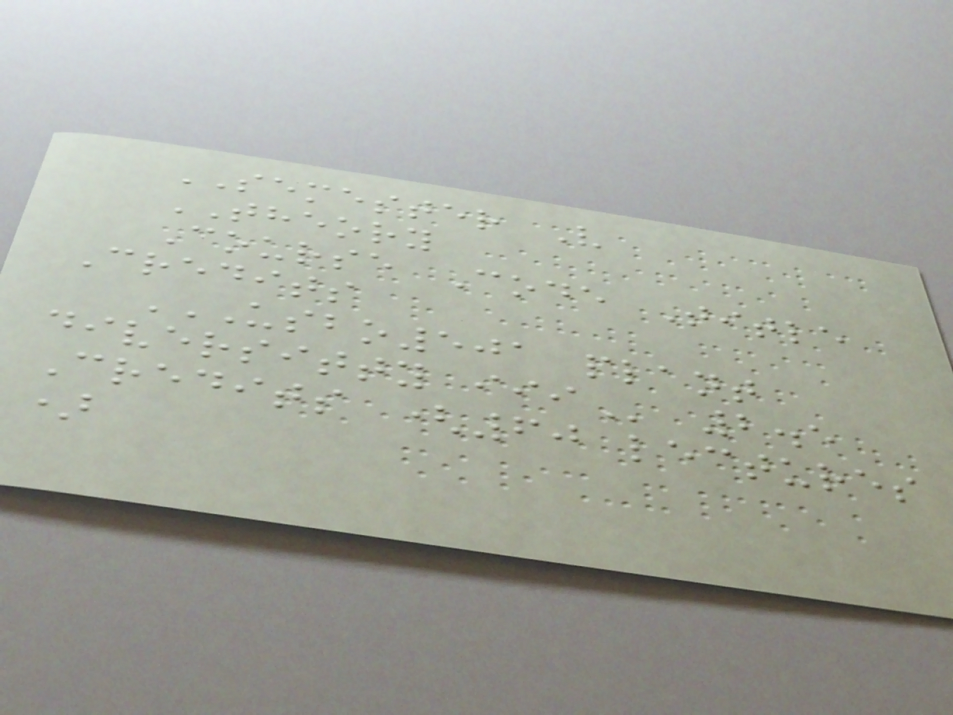SEMESTER V
THEORY
Course Code Title
Credits
USBO501 PLANT
DIVERSITTY III 2.5
Credits (60 lectures
)
